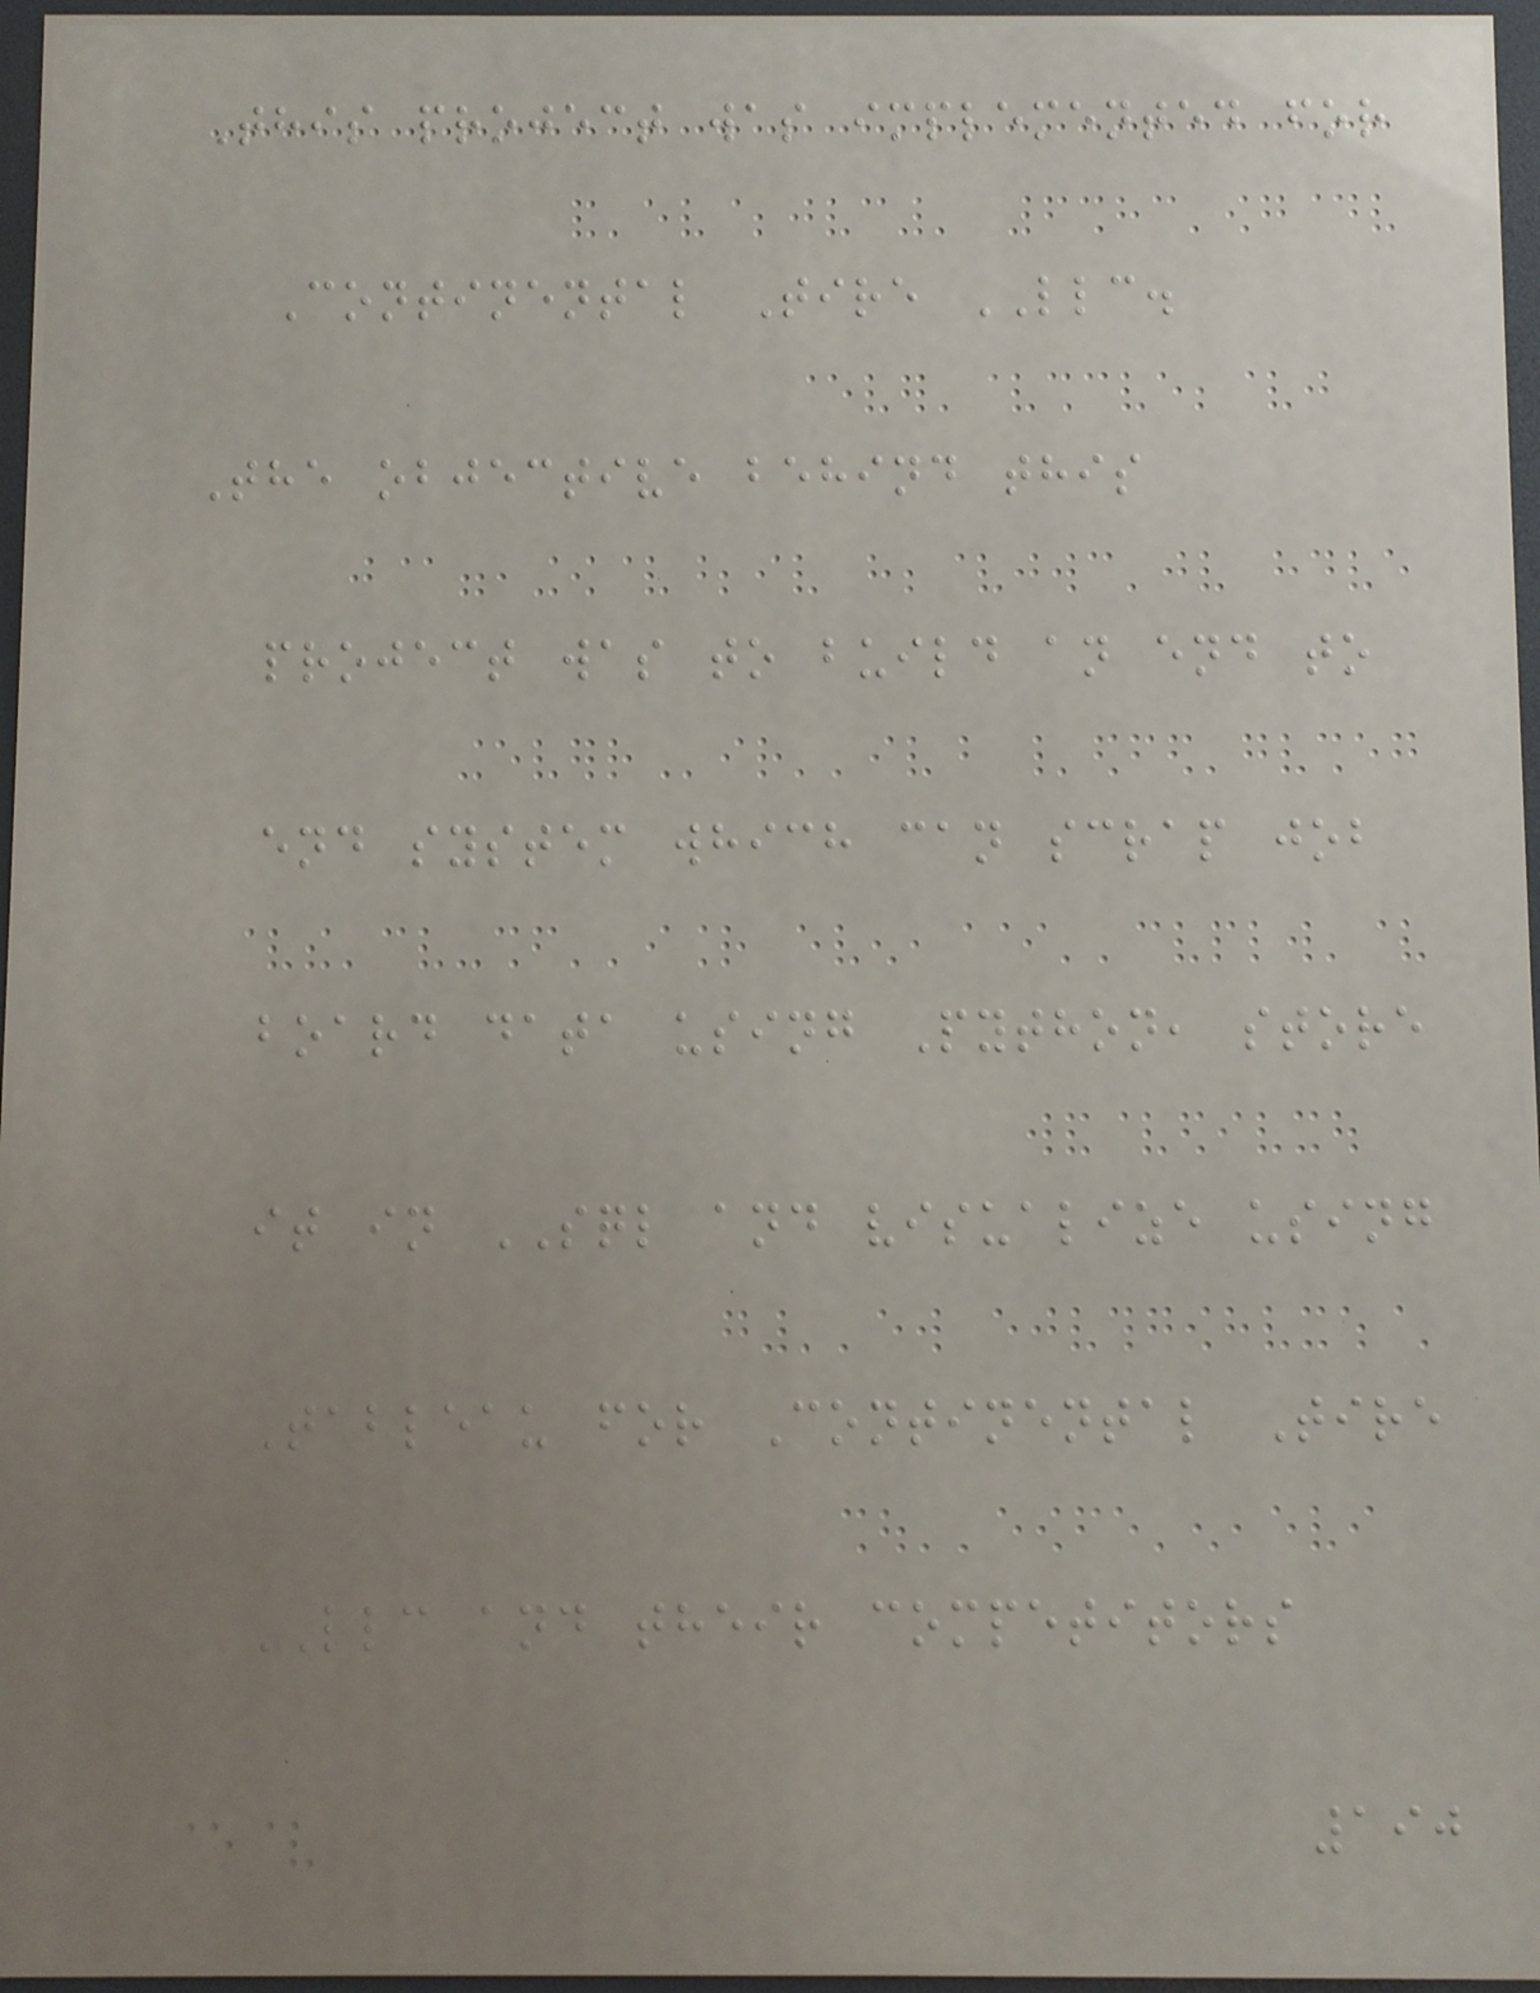This project was implemented for
Continental Tire LLC.
The objective behind this
project was to build an end to
end system which can scrap job
board data using Python, store
it in SQL and visualize using
Tableau for Continental Tire
LLC and their competitors
190
